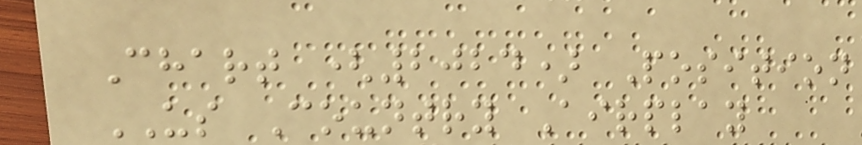Chart (2024) Position
US Country Airplay
